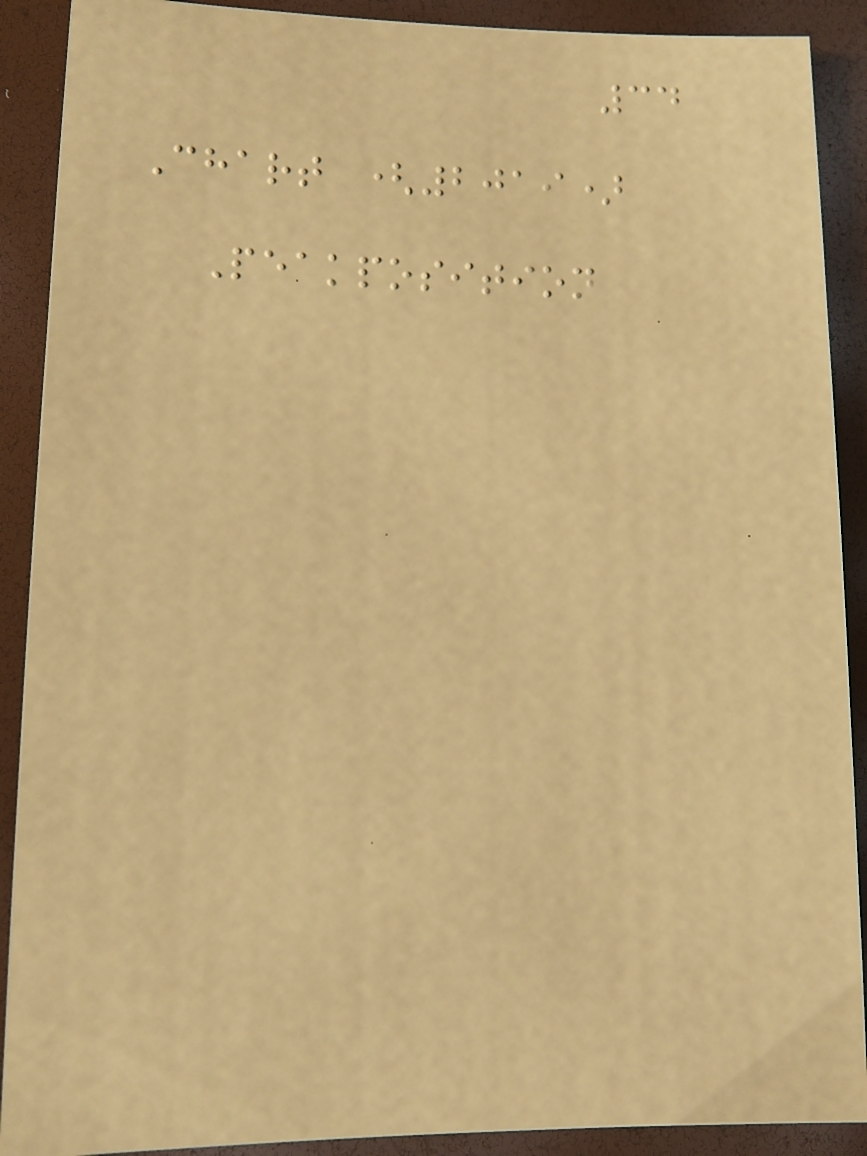34
Chart (2019)
Peakposition
